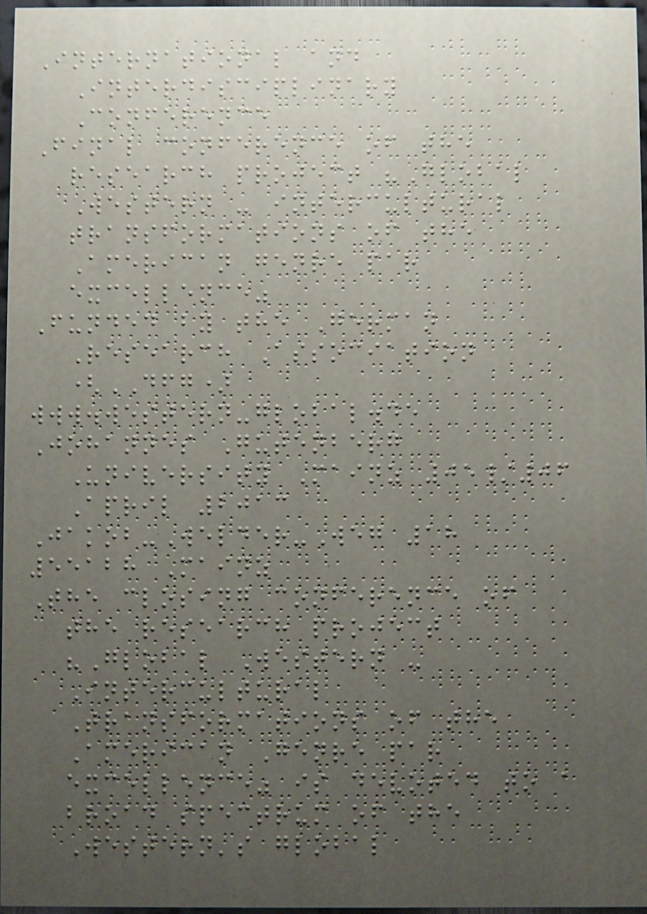International and
Interdisciplinary
Conference
Final conference of the
research project "Global
Western - intercultural
transformations of the
American genre par
excellence"
Funded by the German
Research Association
(DFG)
www.western-global.de
Johannes Gutenberg
University Mainz 05/06
April 2013
Jakob-Welder-Weg 18
55128 Mainz
The closing conference of
the research project
"Global Western -
Intercultural
Transformations of the
American Genre par
excellence" is devoted to a
broad spectrum of the
Western's global
